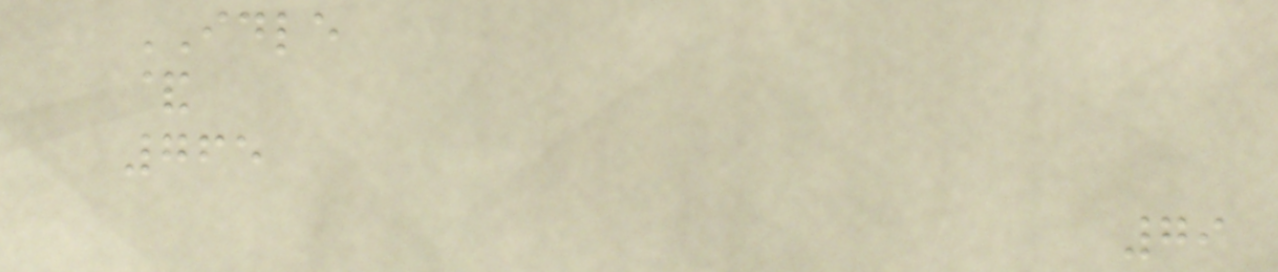IDLE
&
765
79
